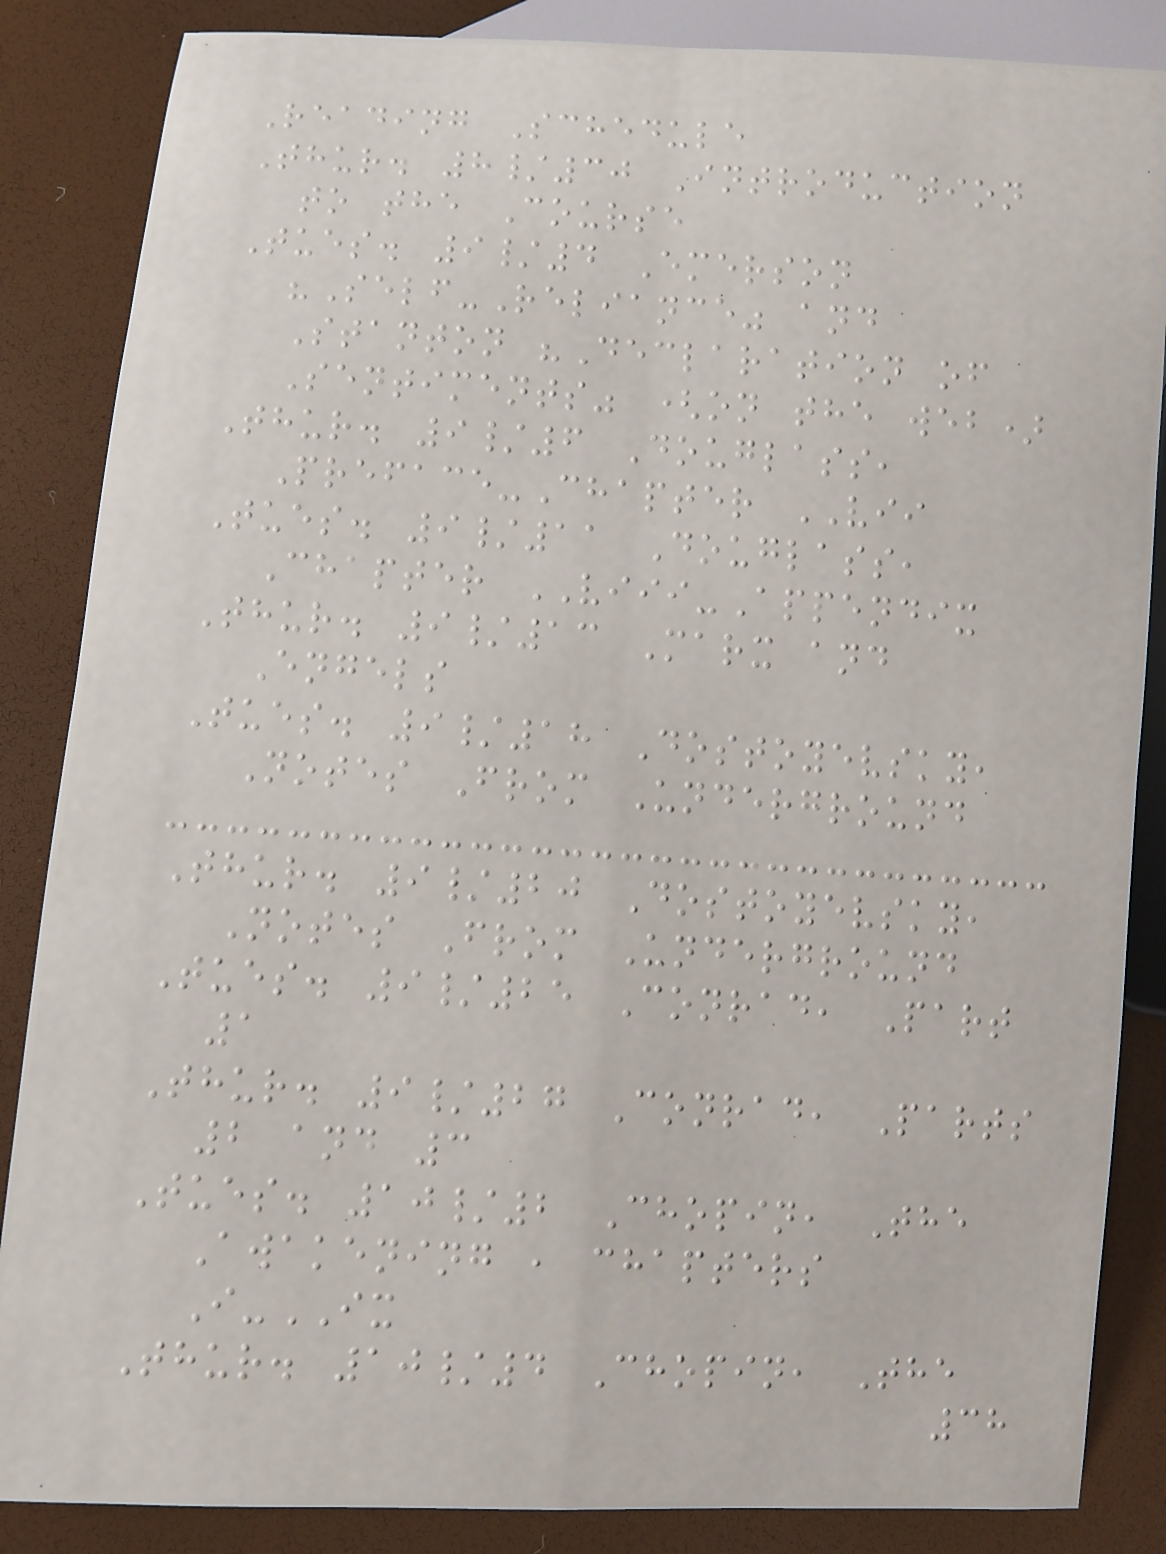Reading Schedule
Thur. 8/30 Introduction
to the Course
Tues. 9/4 Emerson
"Self-Reliance" and
Stanton "Declaration of
Sentiments" (on the web)
Thur. 9/6 Douglass,
Preface-Chapter VII
Tues. 9/11 Douglass,
Chapter VIII-Appendix
Thur. 9/13 Marx and
Engels
Tues. 9/18 Dostoyevsky,
Notes From Underground
Thur. 9/20 Dostoyevsky,
Notes From Underground
Tues. 9/25 Conrad, Part
1
Thur. 9/27 Conrad, Parts
2 and 3
Tues. 10/2 Chopin, The
Awakening , chapters
I-IX
Thur. 10/4 Chopin, The
38
